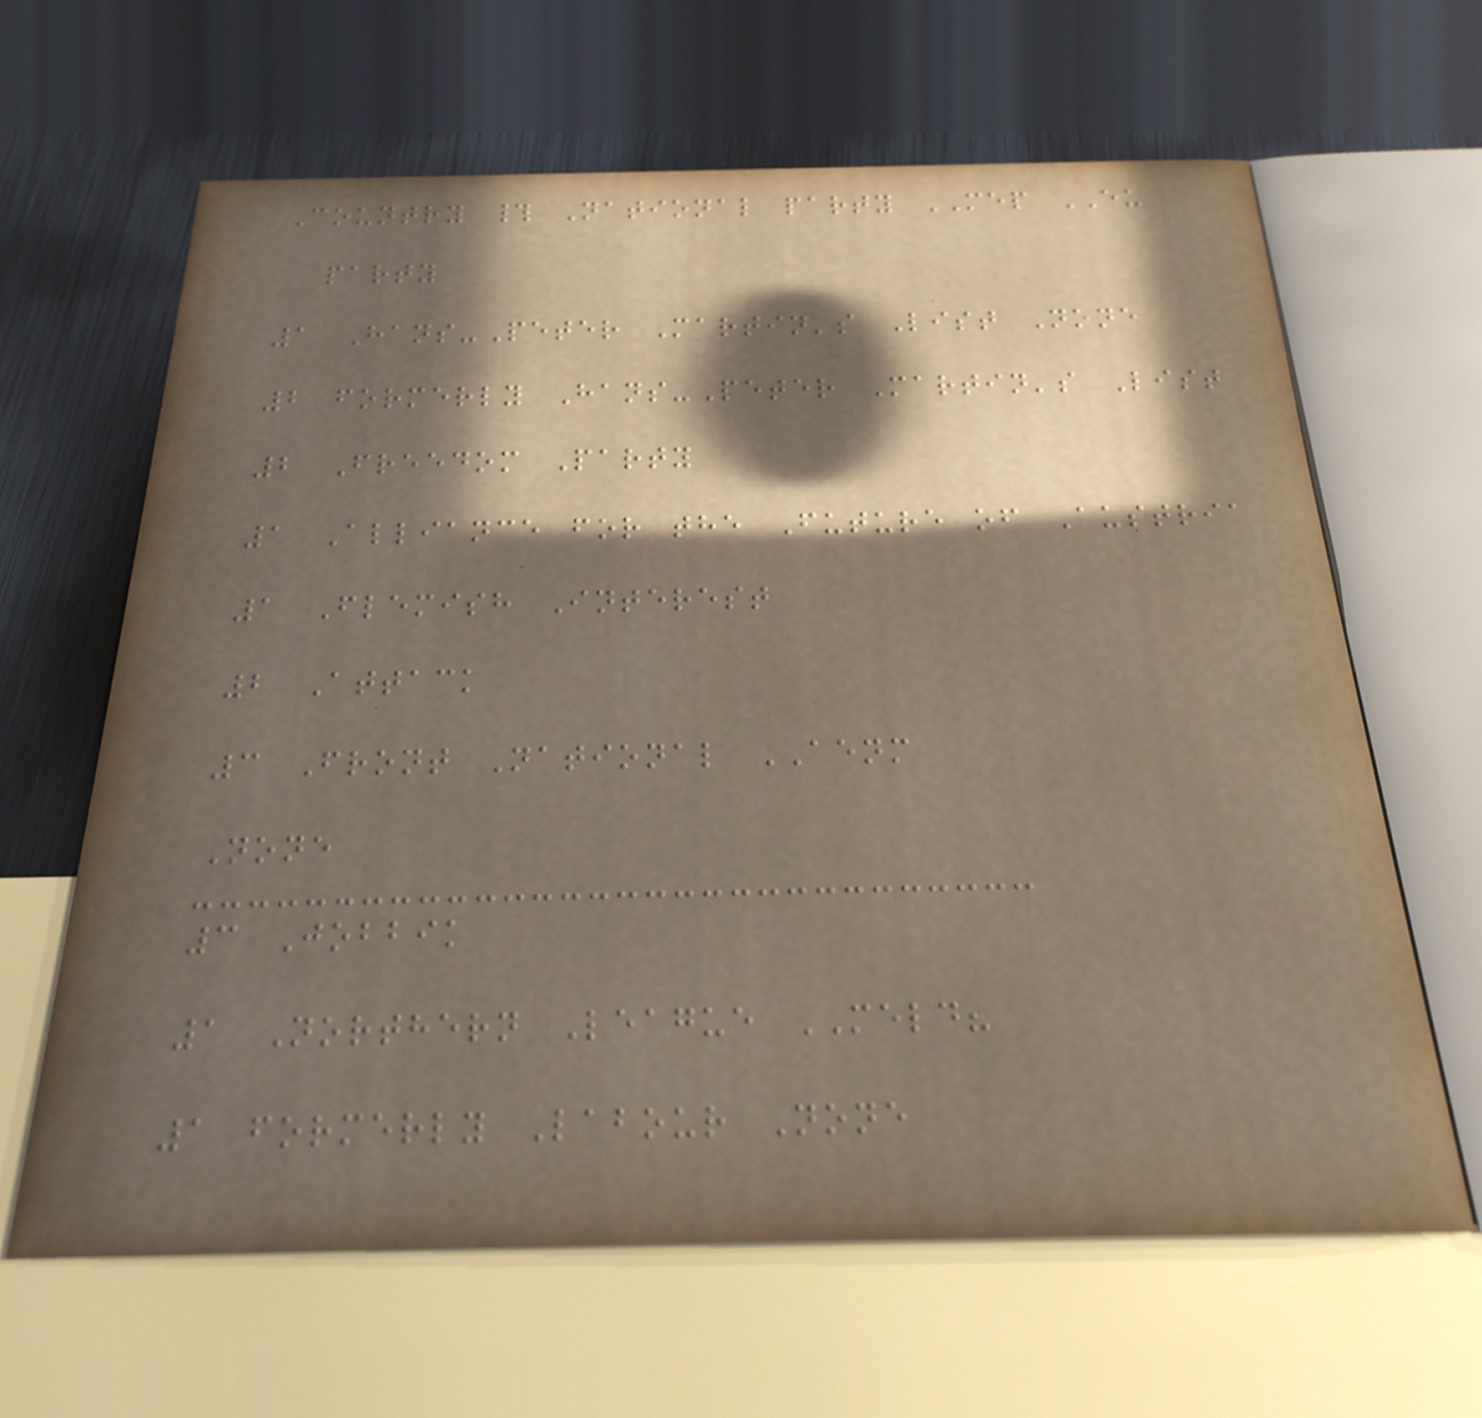Country # National party MEP EU
party
1 Hans-Peter Martin's List None
2 formerly Hans-Peter Martin's List
2 Freedom Party
1 Alliance for the Future of Austria
1 Flemish Interest
2 Attack
3 Front National AENM
None
3 Jobbik
1 Northern League MELD?
1 formerly Labour None
